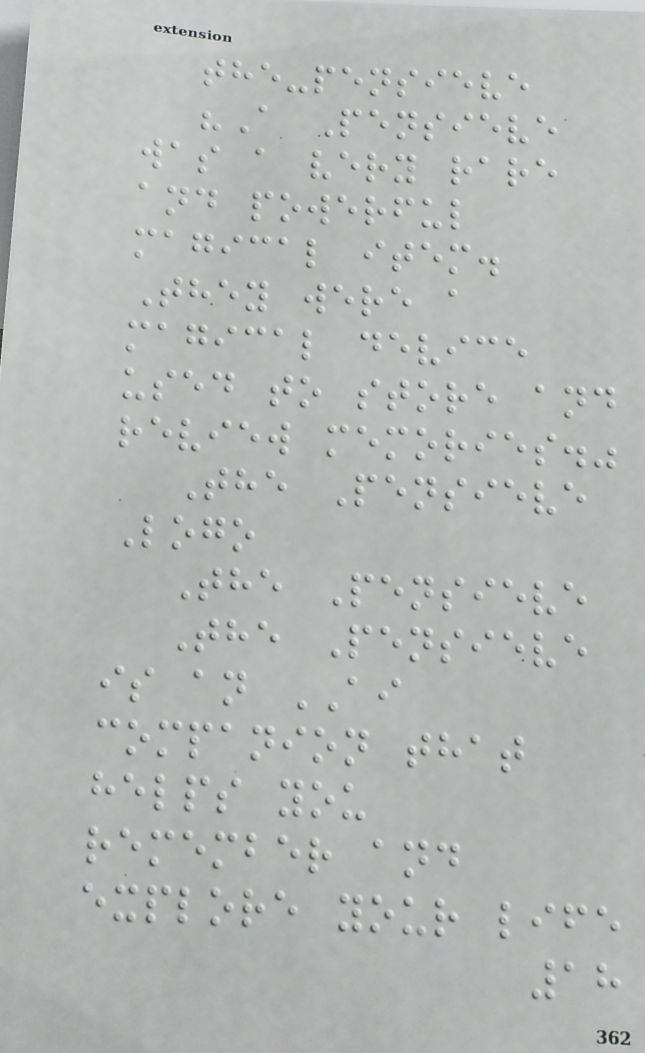the-pensieve
"A Pensieve
was a very rare
and powerful
magical item.
They were a
magical device
used to store and
review memories."
The Pensieve
Logo
The Pensieve
The Pensieve
is an AI
companion that
helps you
remember and
explore your life
18
